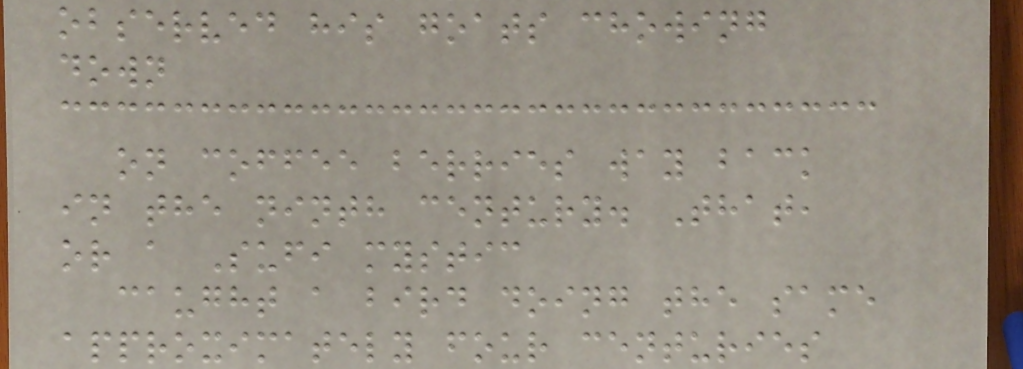observed his goats chowing
down
on coffee berries way back
in the ninth century. That,
or a Sufi mystic
caught a bird doing the same
approximately four centuries
